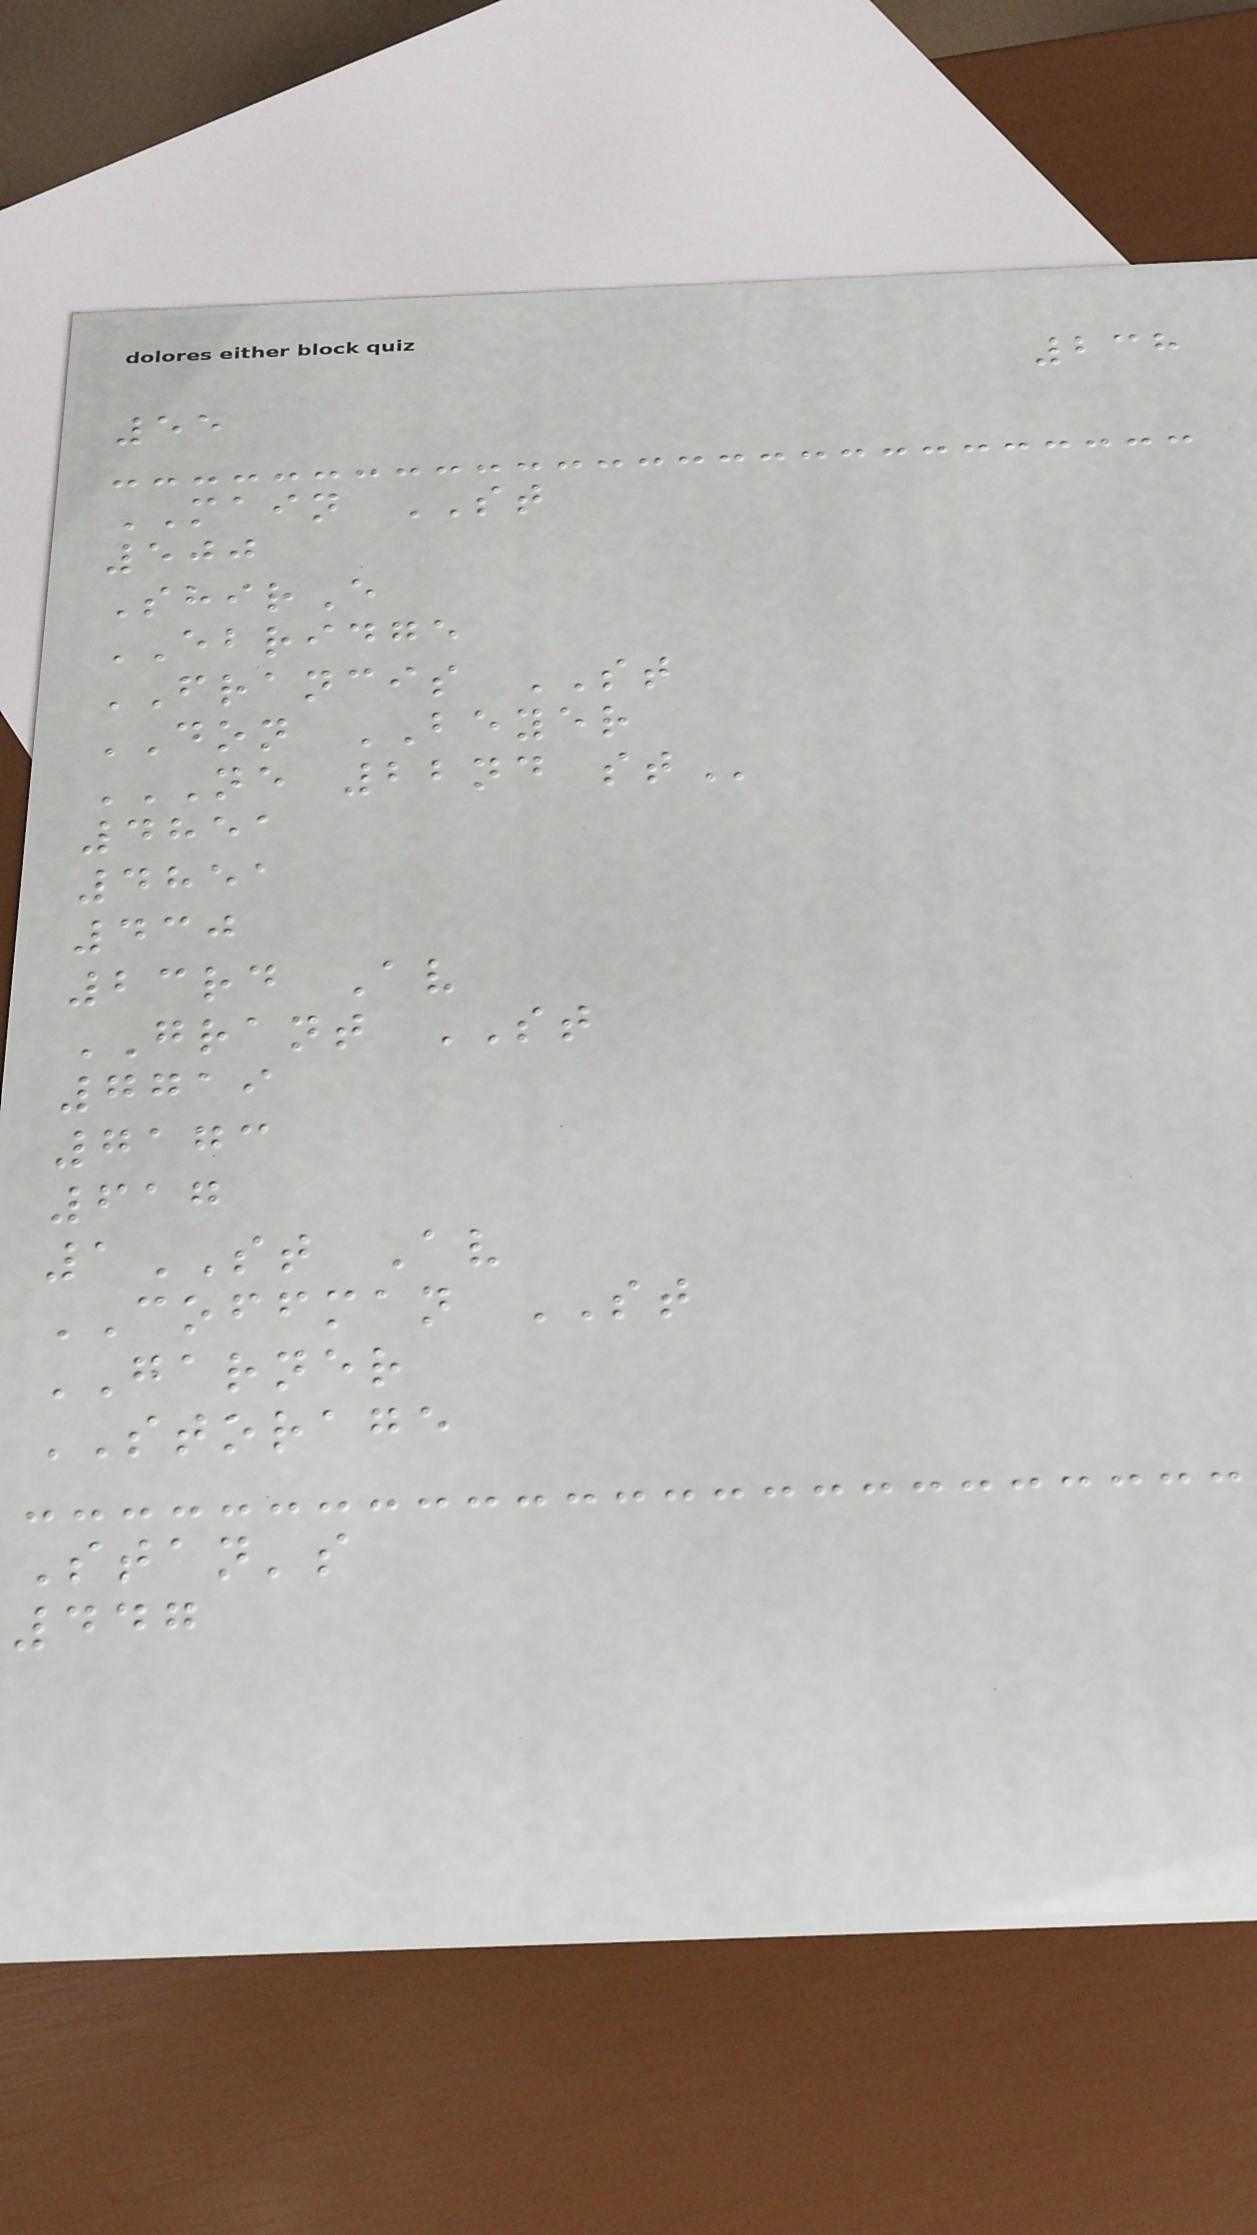238
55
MAIN ST
500
ShirE
EBRIDGE
FRANCIS ST
DON BEYER
NE 22ND ST
4851
4851
430
23rd Av
GRANT ST
7719
7173
617
1ST Av
COFFMAN ST
GARNER
STORAGE
Stan's
447
